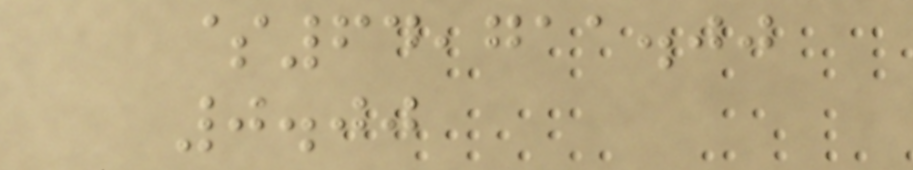$64,711.00
0.00
